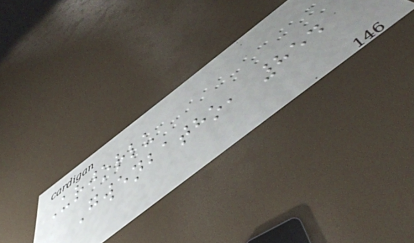Urjorlu
Gwenbatho, 854
